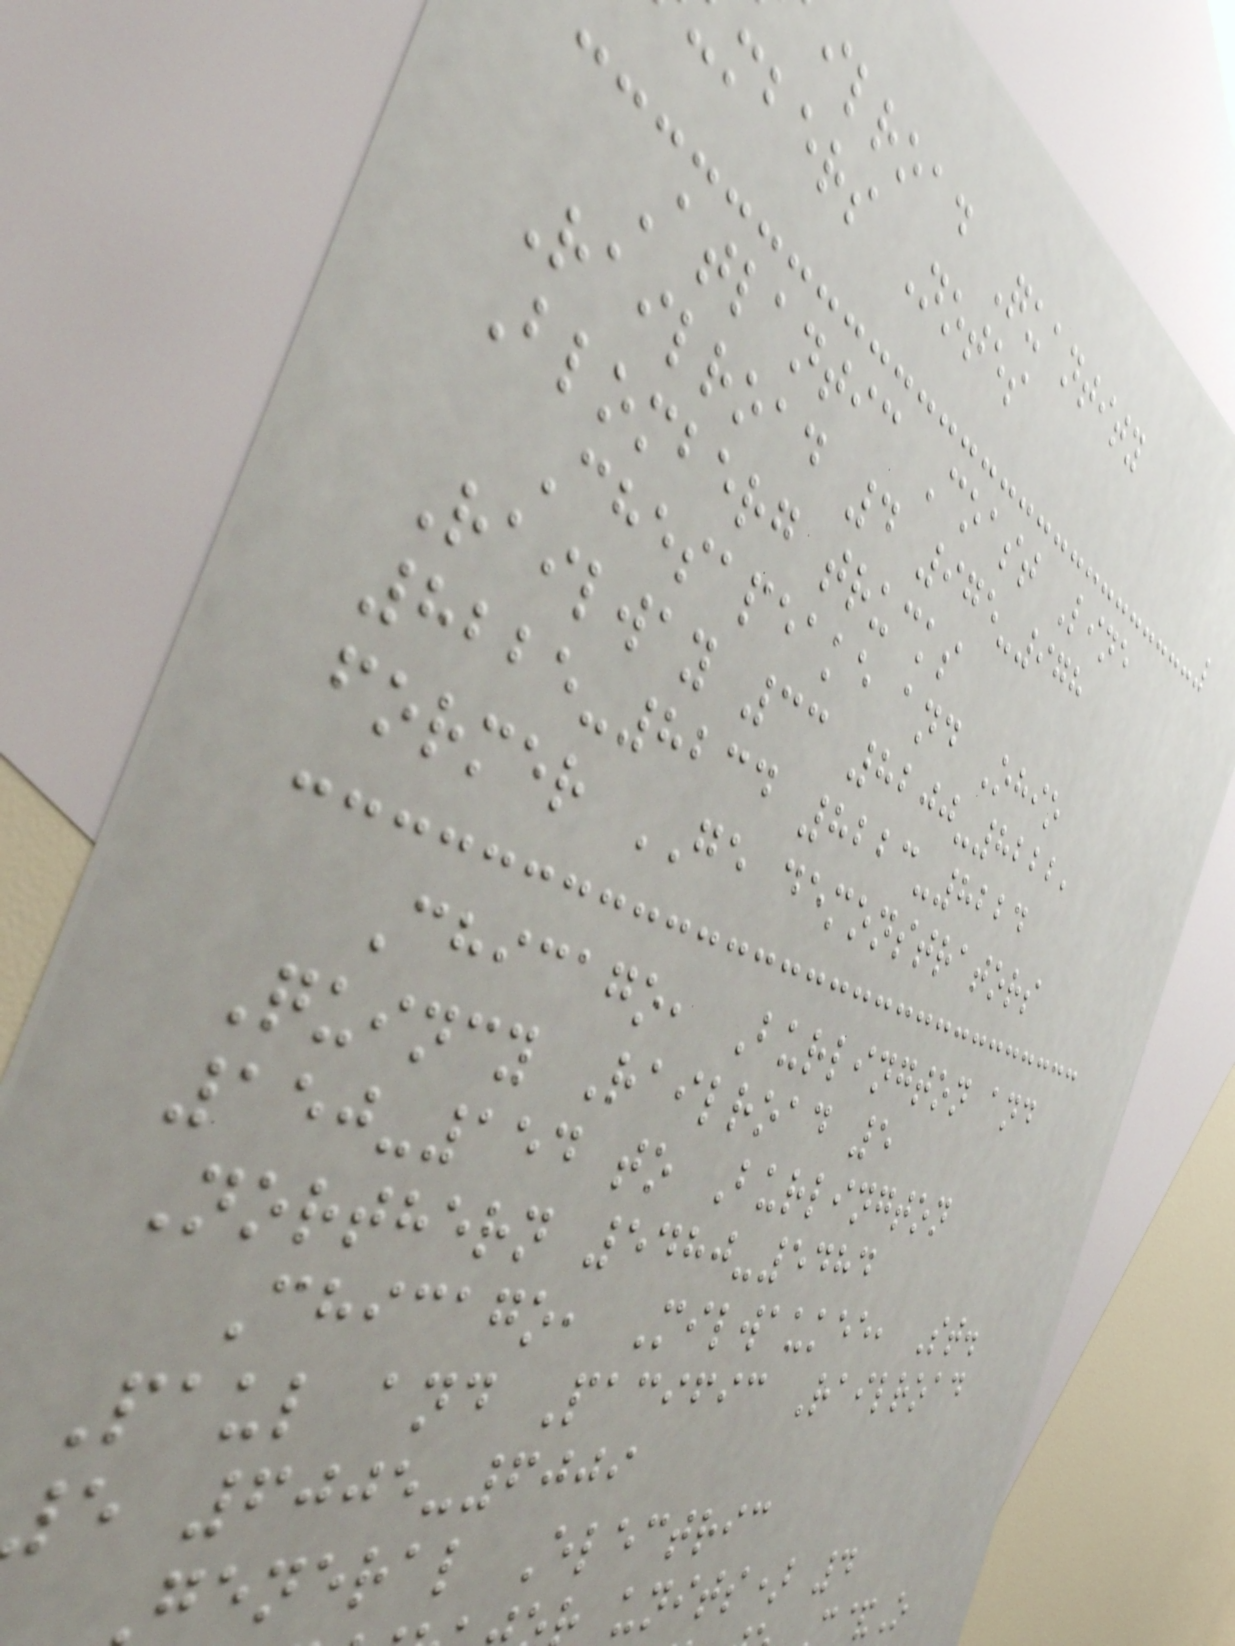ilroad Quantity
mbers Notes
Atlantic Coast Line
Railroad 4 975-978
Blomberg trucks
Chesapeake and Ohio
Railway 33 8200-8222,
8225-8234 8223-8224
former GE demonstrators
Chicago, Burlington and
Quincy Railroad 5
150-154 to Burlington
Northern 5480-5484
Chicago, Milwaukee, St.
Paul and Pacific Railroad
e 6005-6009
general Electric
units) 4
